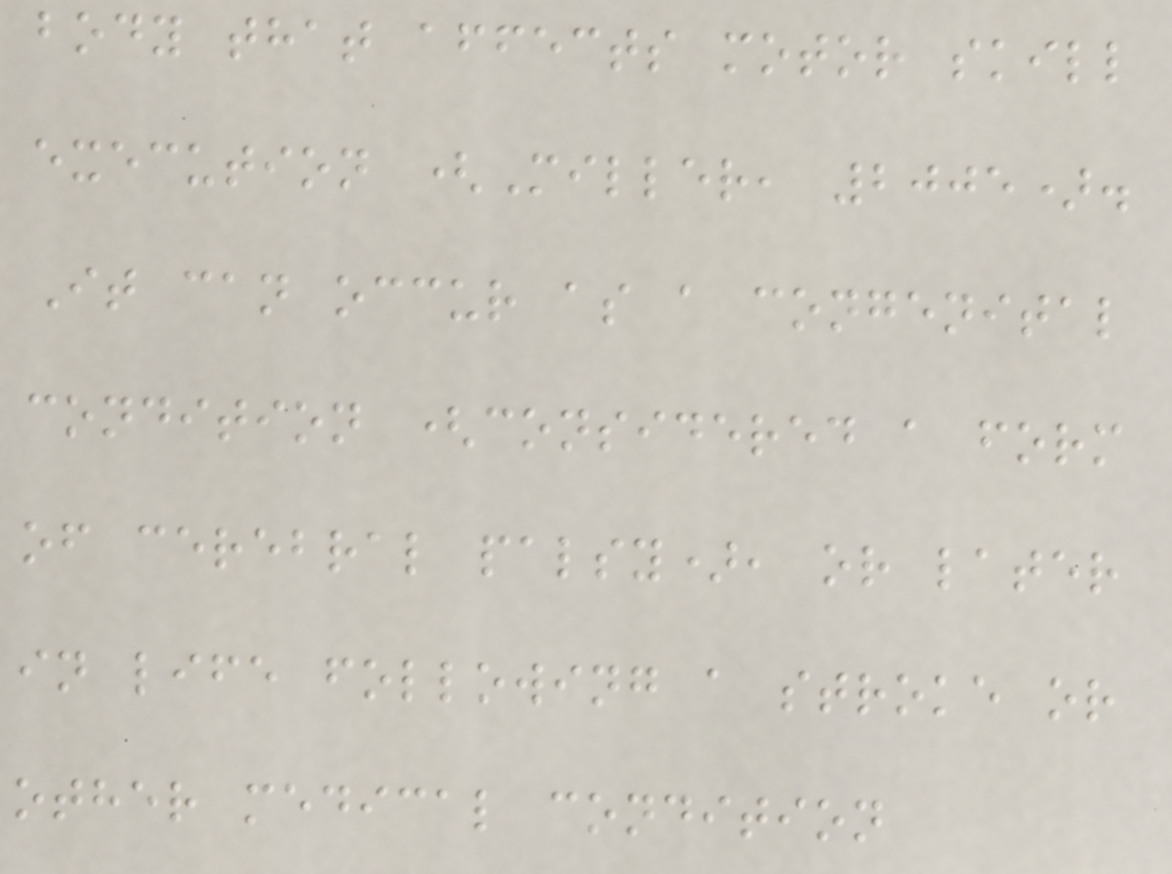body that affects motor skill
execution (Miller, 2005).
It can occur as a congenital
condition (considered a form
of cerebral palsy), or later
in life following a stroke or
other medical condition
